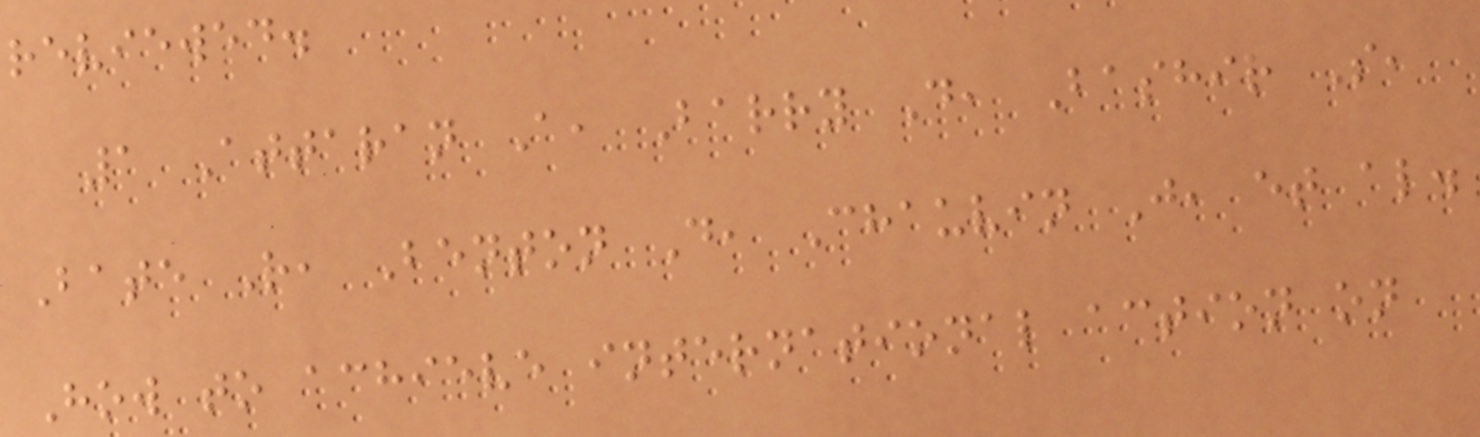reviewed.
1 Attaran A, Barry D, Bashir S,
Bate R, Benton D, Chauvin J, et al.
How to achieve international action on
